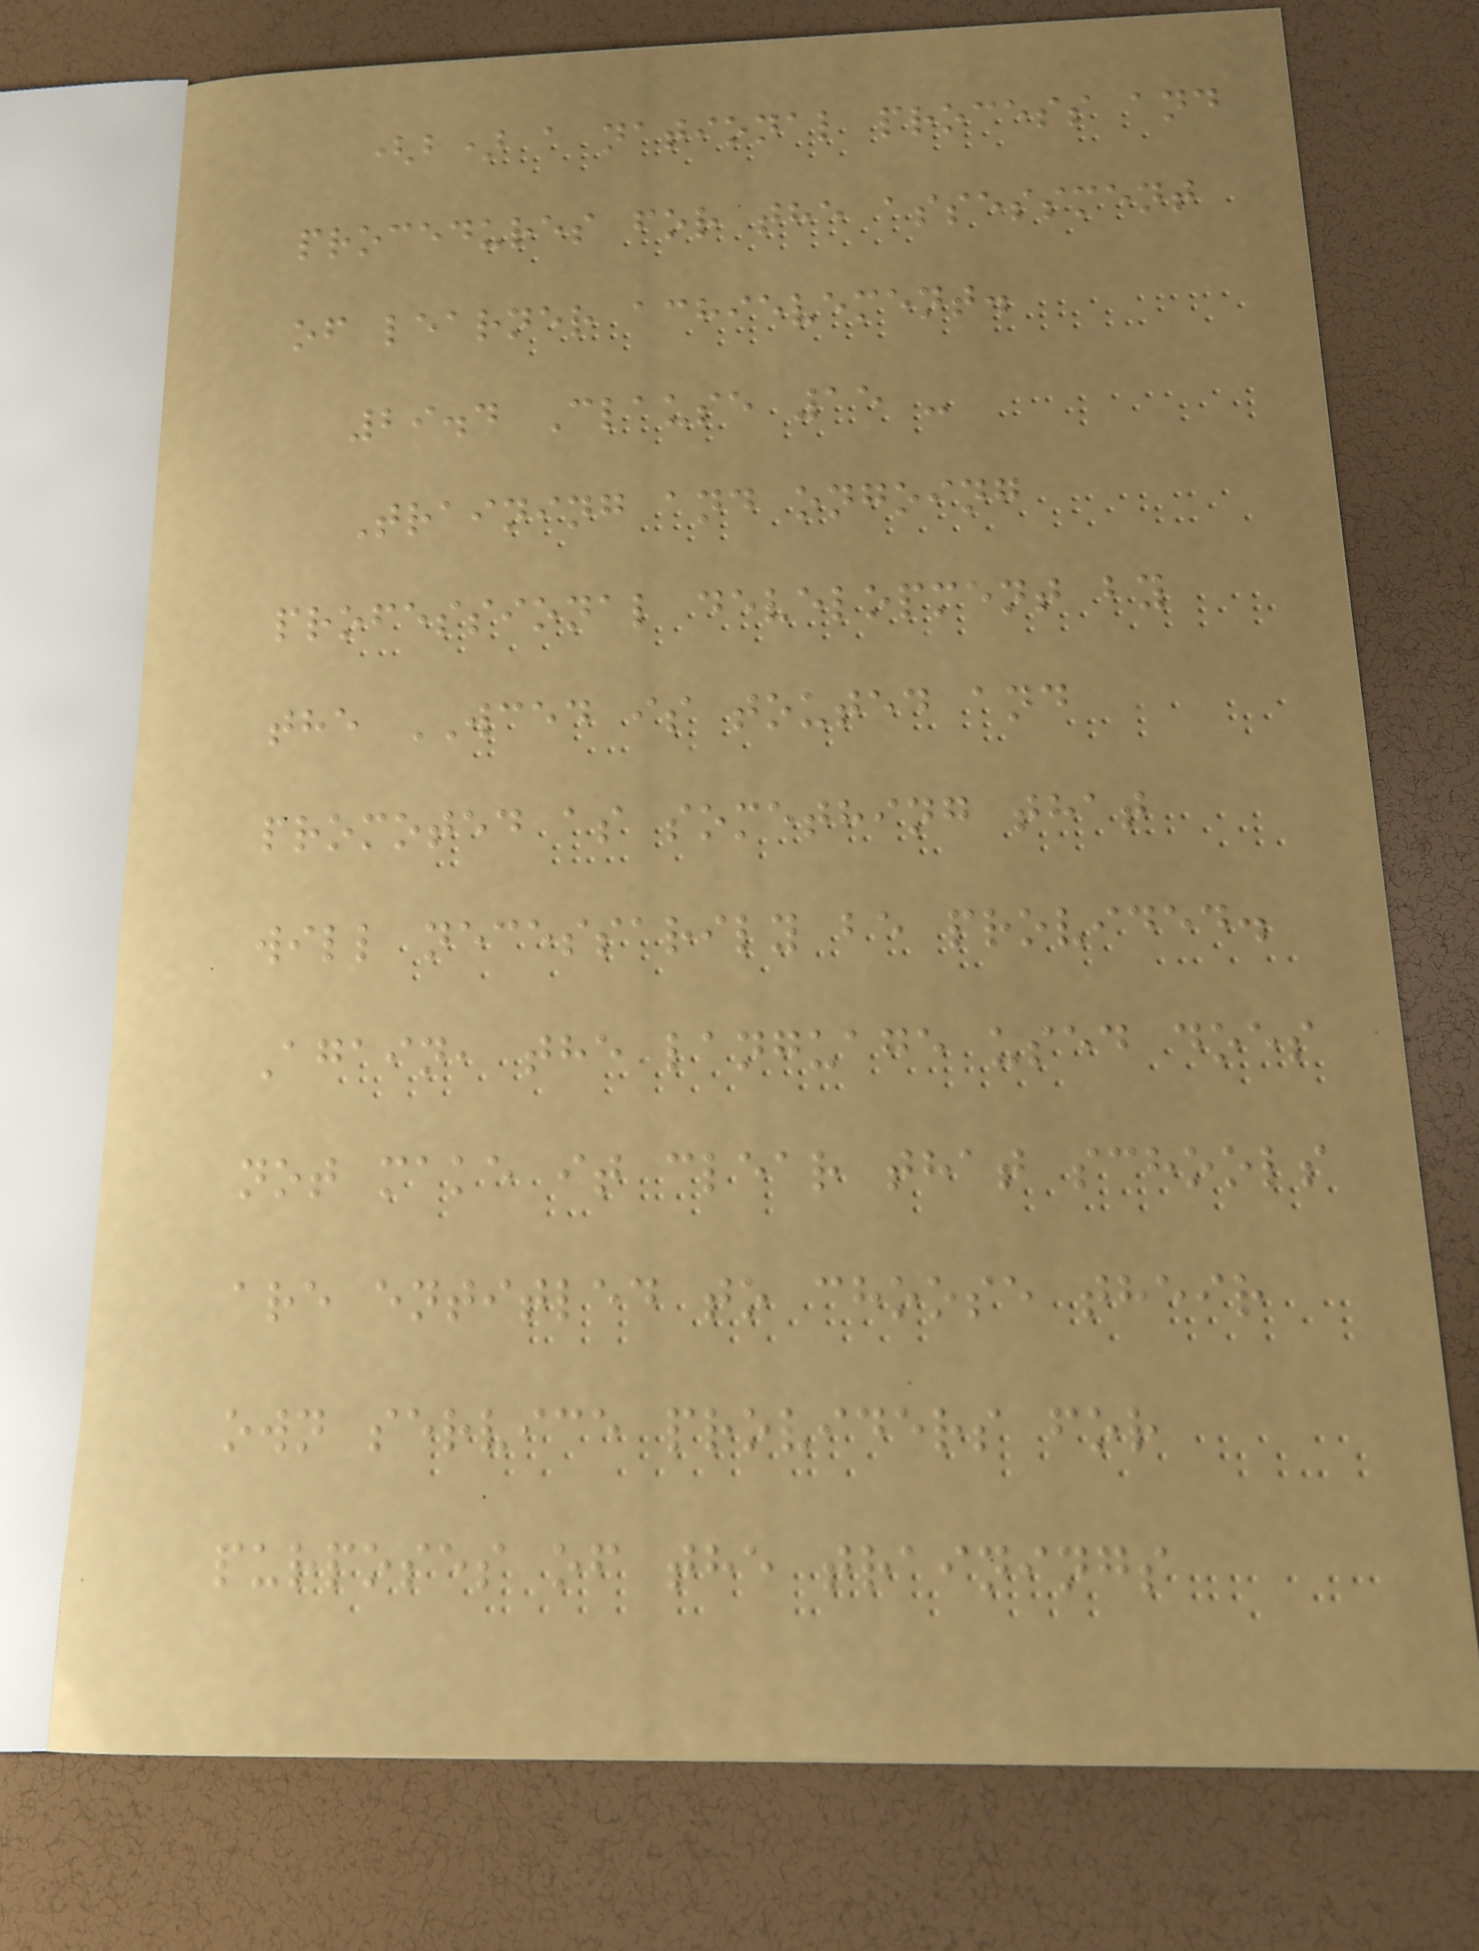(b) a national process and
procedures for the assessment
of learner achievement.
29.4 Clause 15 -
Training and ongoing
professional development by
the WCED is touted and
promoted as something that
will necessarily be provided.
Again, the language used does
not make it clear that schools
are entitled to choose their
own service providers for
purposes of the trainings
